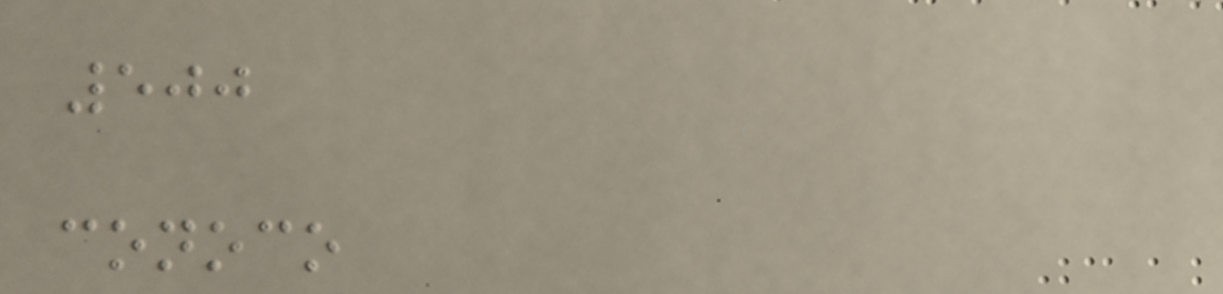500
conoco
